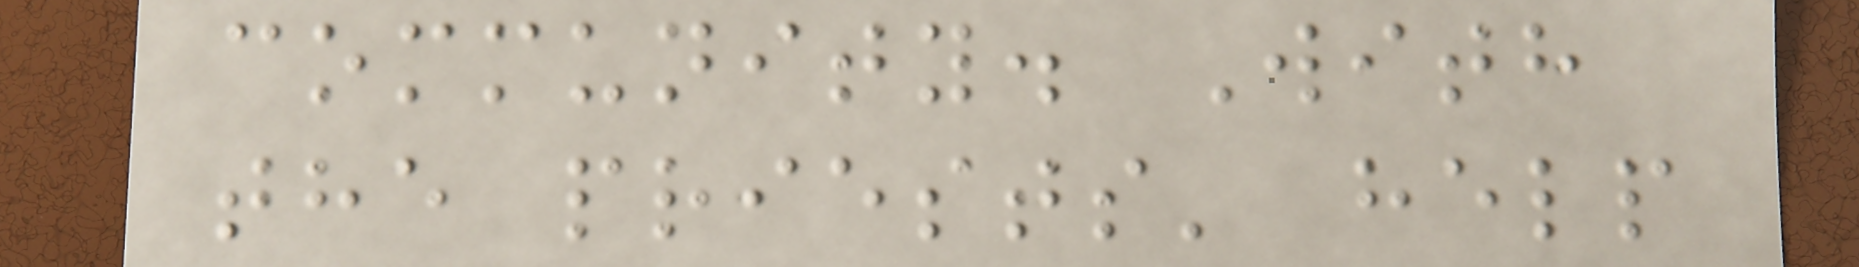community. With
the priests' help
